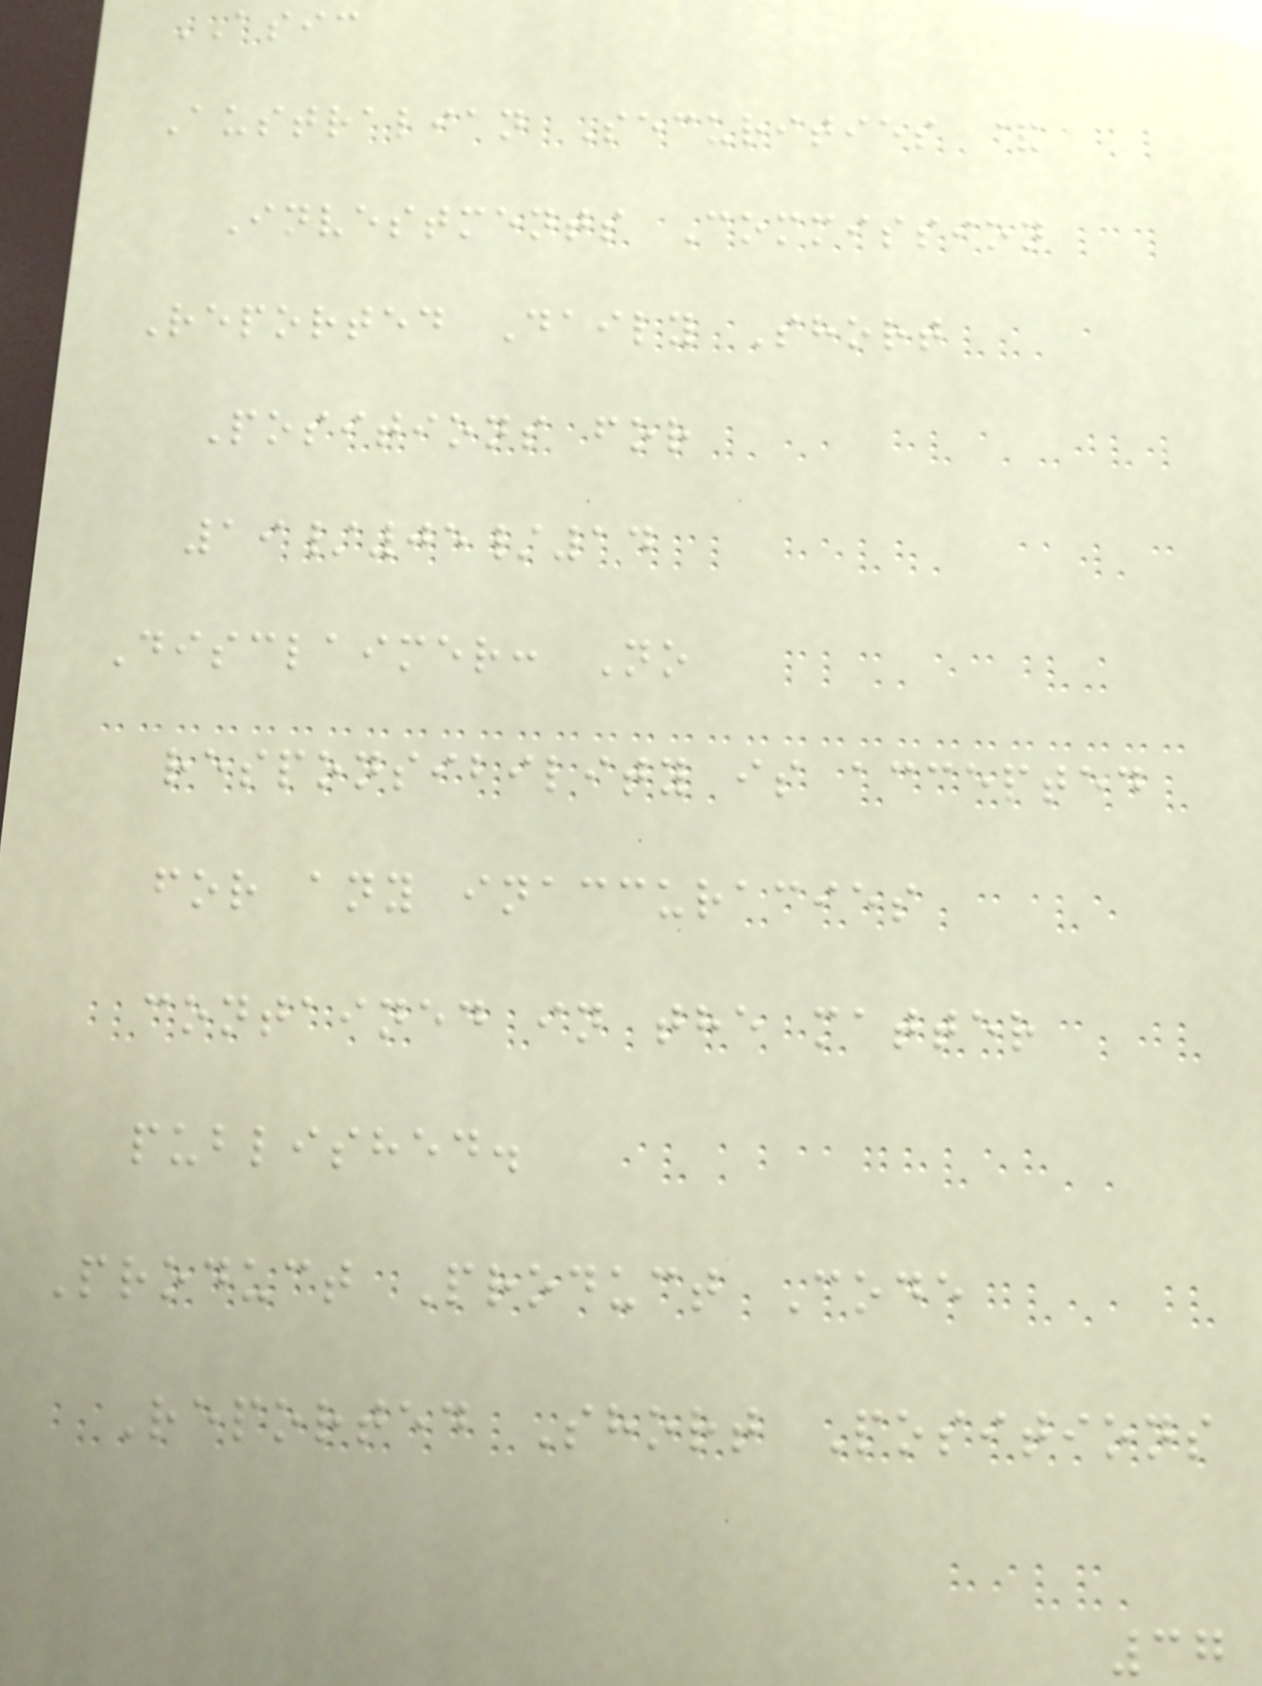ASIC
Australian Securities &
Investments Commission
Reported Daily Short
Positions for
19/05/14
Disclaimer: No
responsibility is accepted
for any inaccuracies
contained in the matter
published.
Product Product Code
Reported Short Positions
37
